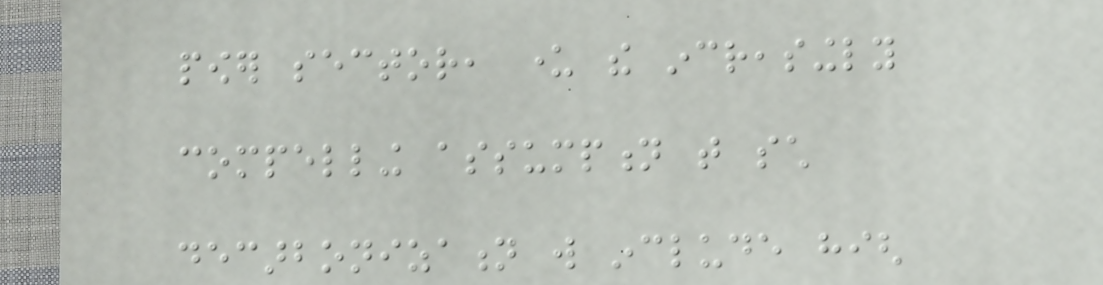power sector, under the increasingly
compelling assumption that such
decarbonization will include high
